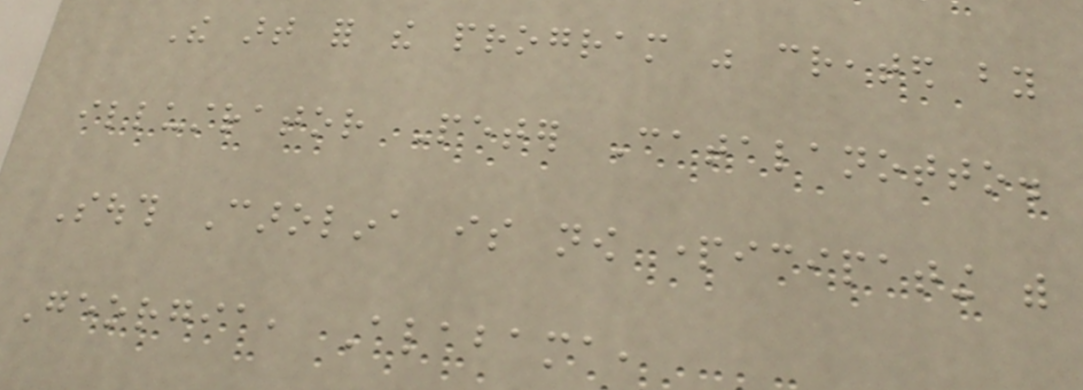The art for the program was created by
illustrator Peter Catalanotto.
South Carolina is now participating with
Georgia, Alabama,
